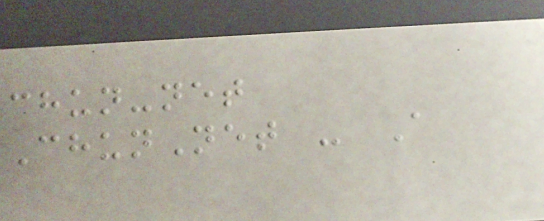chun-net
ChunNet - A
